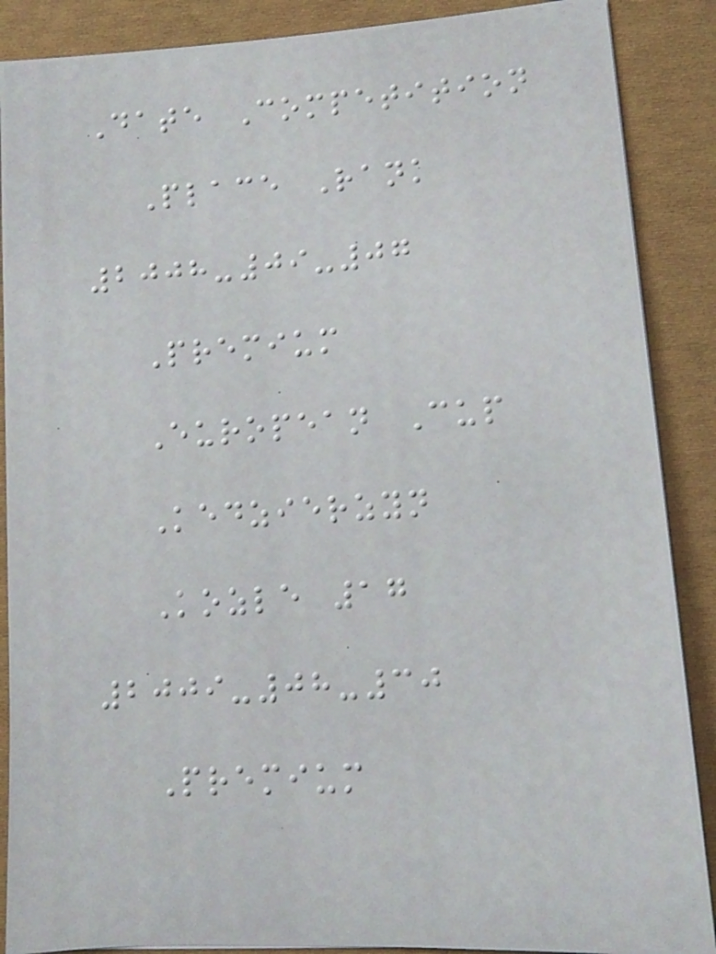Date Competition
Place Rank
2008-09-07
Premium
European Cup
Kedzierzyn
Kozle 17
2009-08-30
Premium
